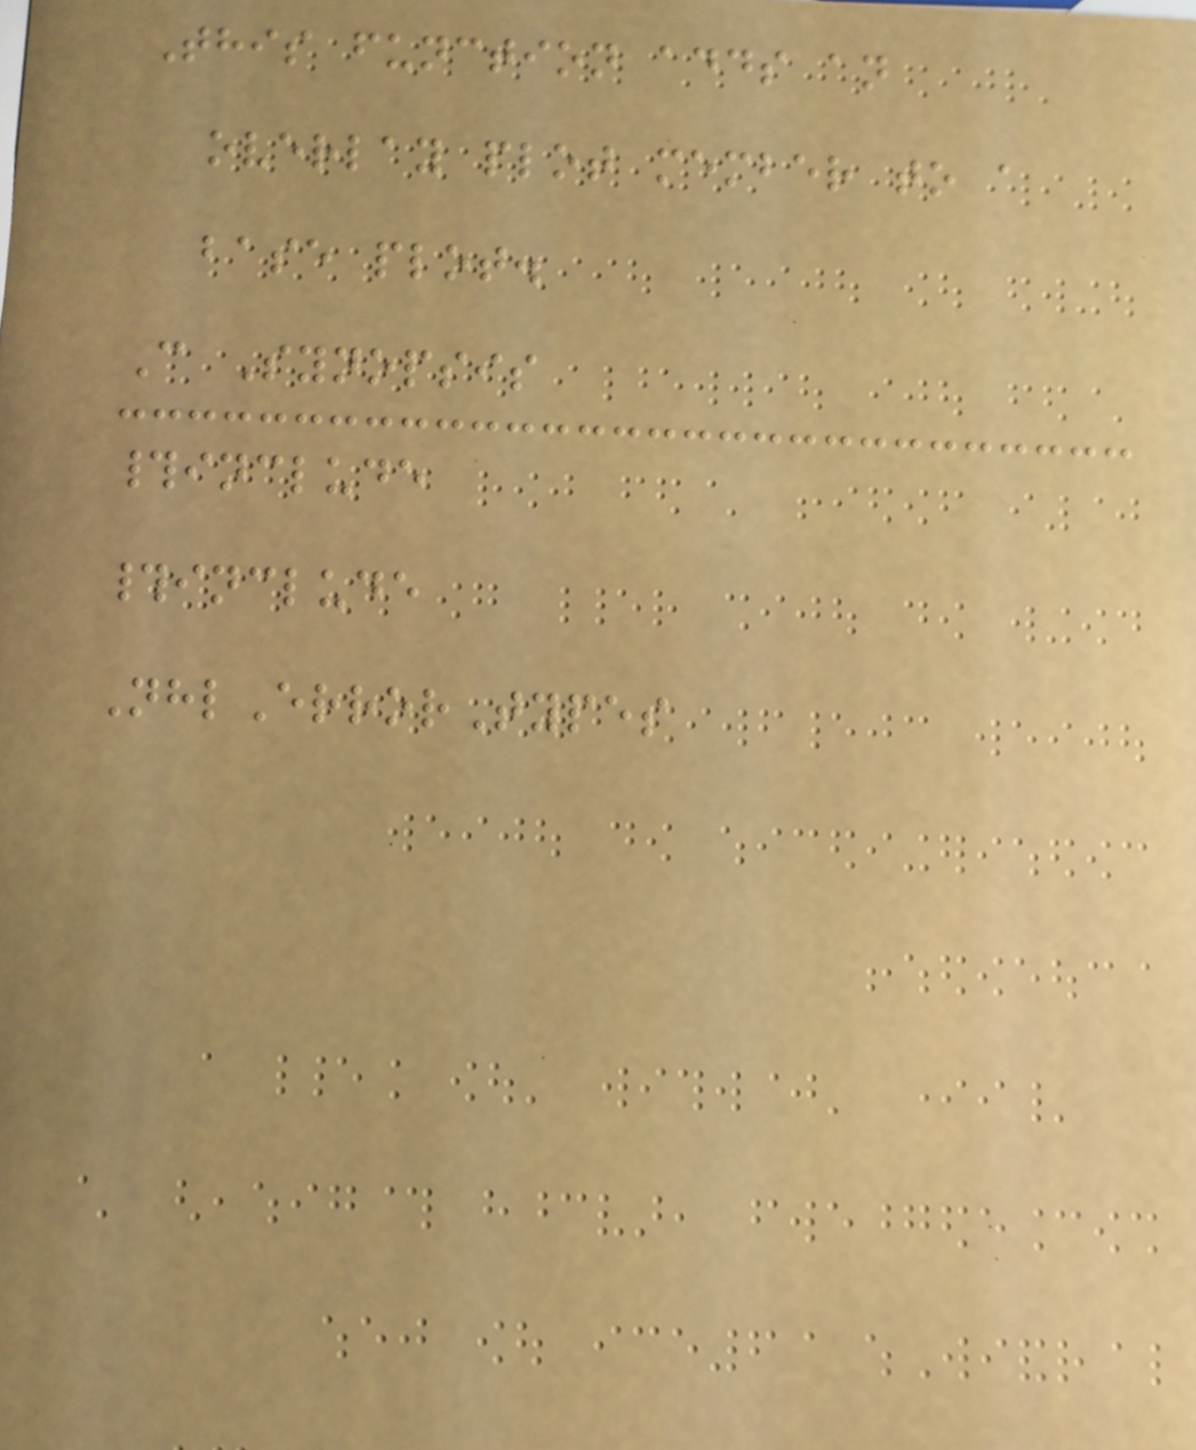This function adds an
overlay plot member to a
base plot.
C Synopsis
#include
#include
NhlErrorTypes
